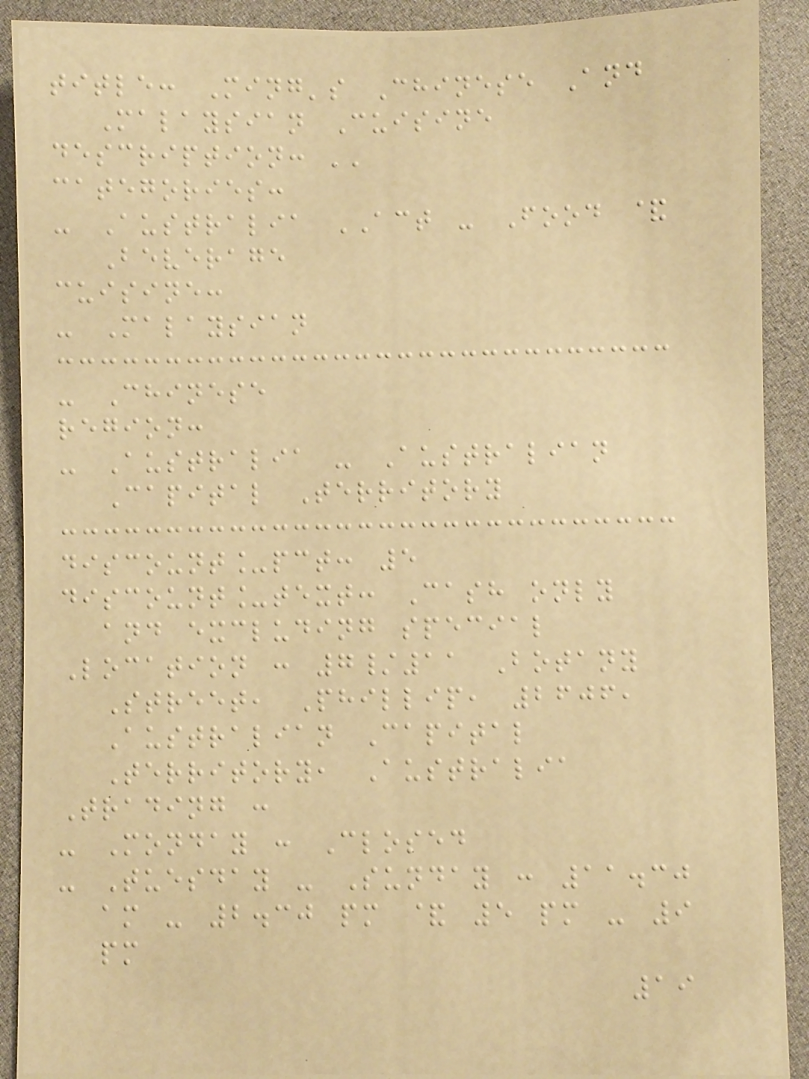title: Ming's Chinese And
Malaysian Cuisine
description: ''
categories:
- Australia ACT - Food &
Beverage
cuisine:
- Malaysian
- Chinese
region:
- Australia - Australian
Capital Territory
discount_pct: 5
discount_text: Cash only
and excluding special
Location : 7/11 Botany
Street, Phillip, 2606,
Australian Capital
Territory, Australia
Trading :
- Monday : Closed
- Tuesday - Sunday : 11.30
am - 2.30 pm & 5 pm - 9
pm
19
